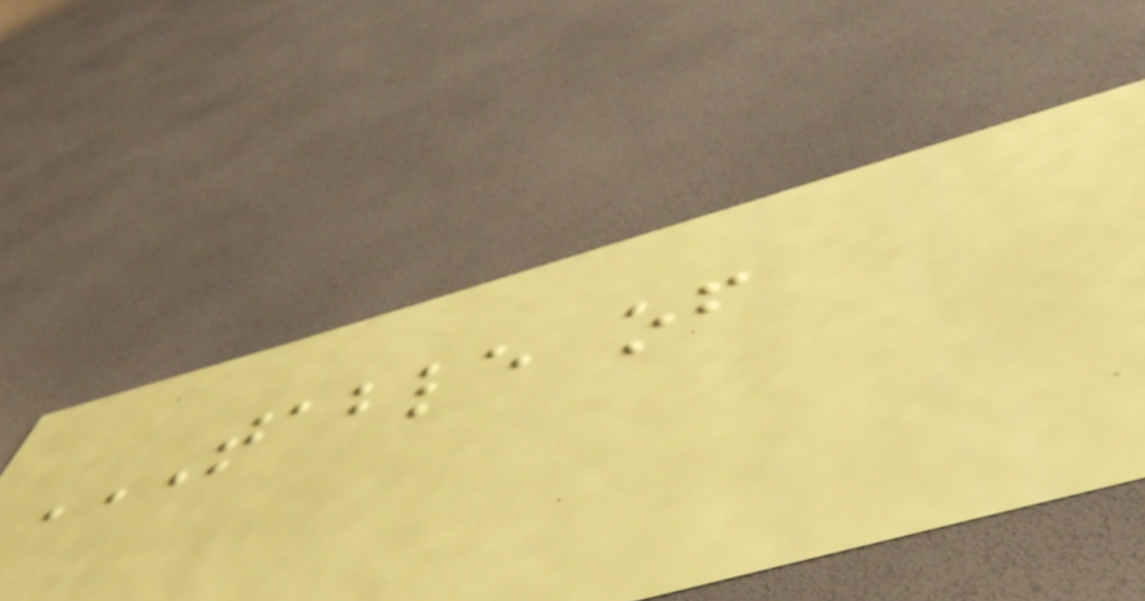TABLE OF
